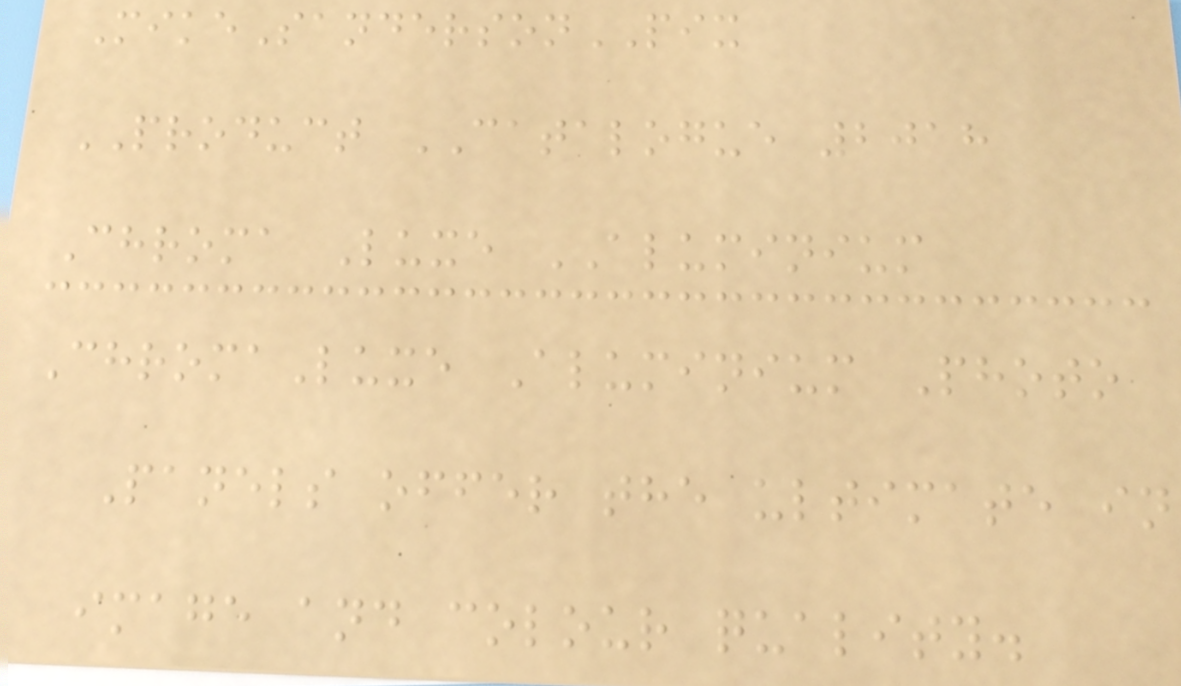MikeSandersonPIX
PRODUCT CATALOGUE 2018
Chroma Luxe ALUMINIUM
ChromaLuxe Aluminium Photo
Panels offer the ultimate in
image and colour quality.
